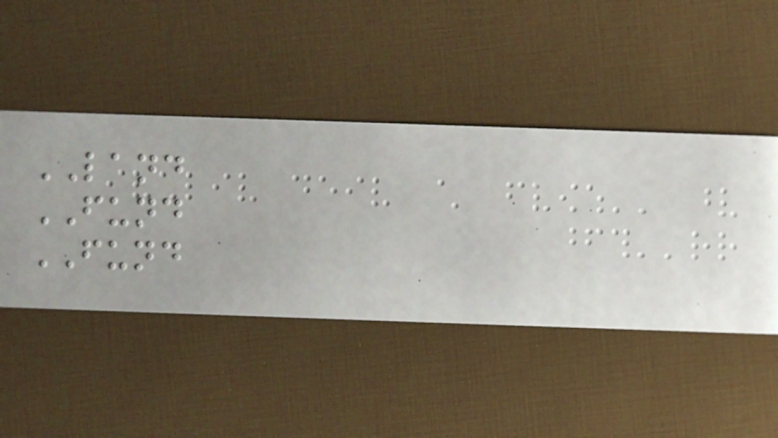LAND
FUND
FUND
